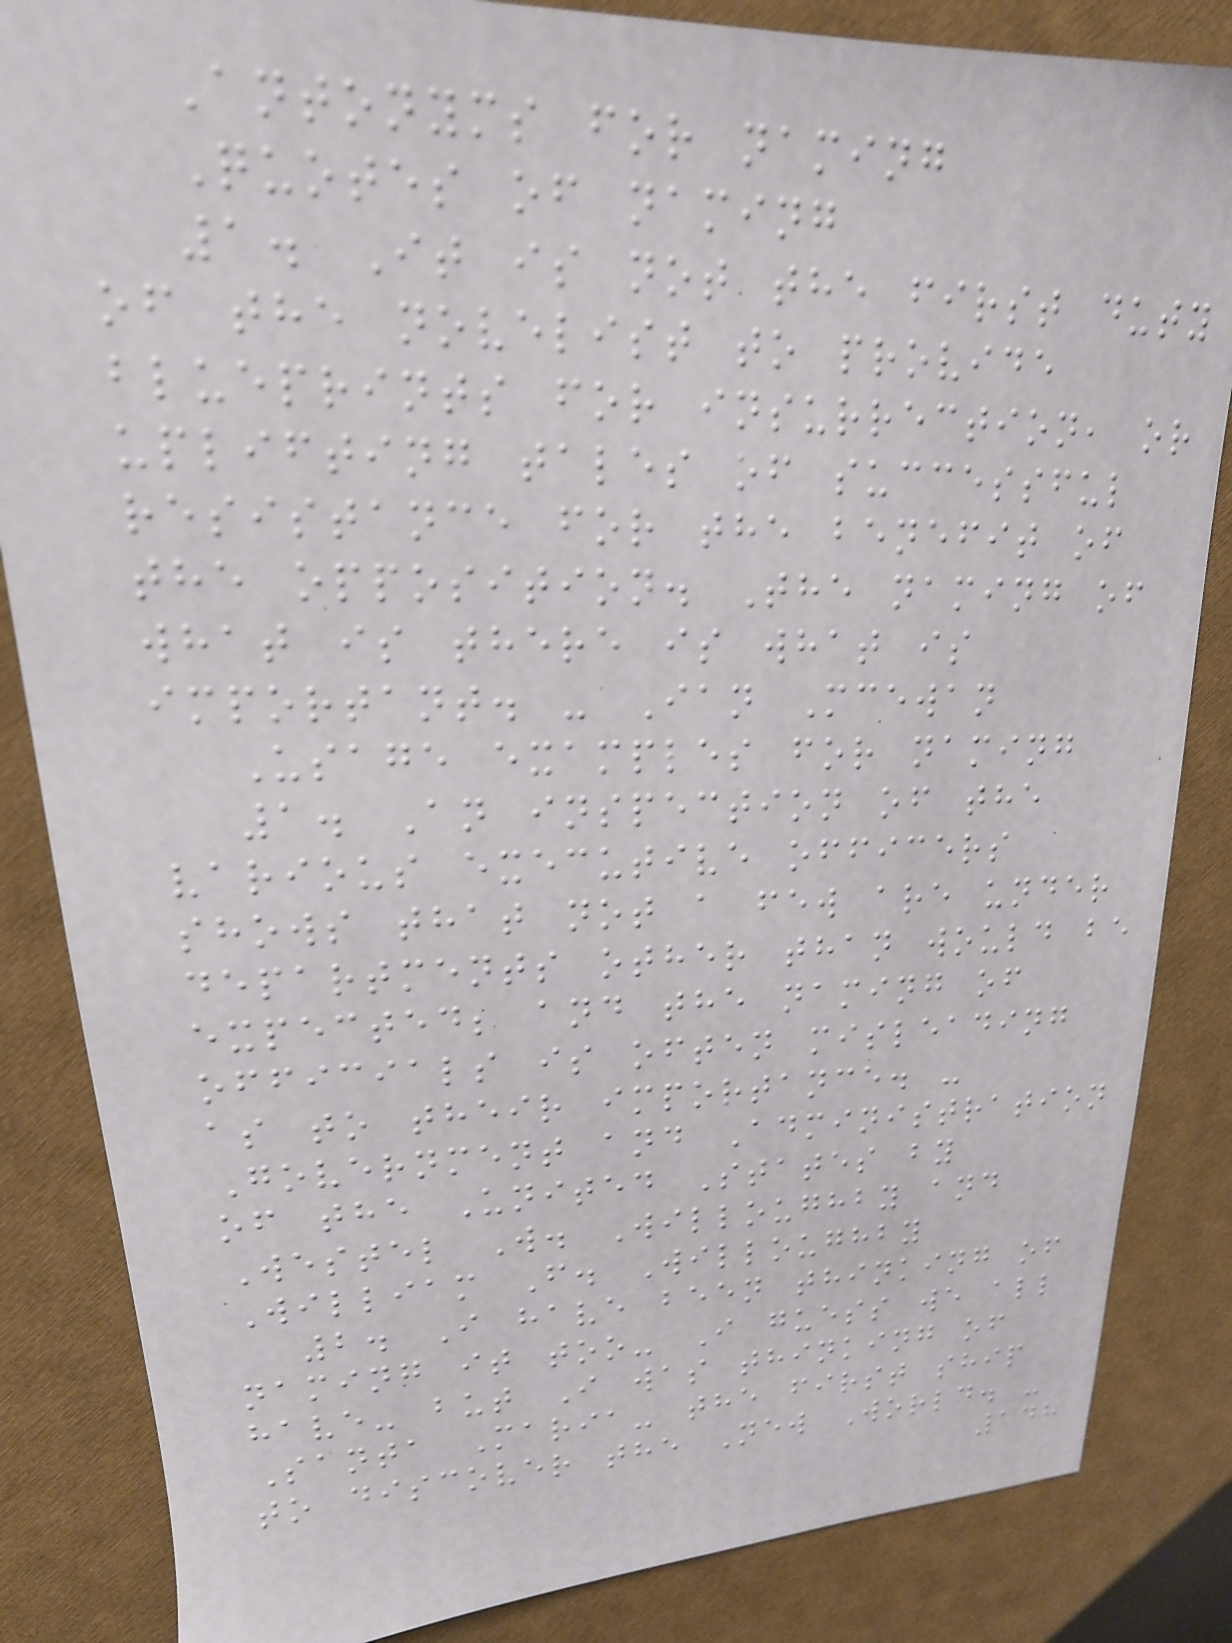Antonyms for naming
Quotes of naming
1. It is not the first duty
of the novelist to provide
blueprints for insurrection, or
uplifting tales of successful
resistance for the benefit of
the opposition. The naming of
what is there is what is
important. - Ian Mcewan
Usage examples for naming
1. An inspection of the
various executive officers
shows that not a few are under
departments other than would be
expected; and the naming of
officials is often misleading
as to their importance. -
Government and Administration
of the United States by
Westel W. Willoughby and
William F. Willoughby
2. I have been thinking of
naming it too- I guess we all
have- but I was thinking of
Santa Maria- the first ship
to discover the New World. -
148
